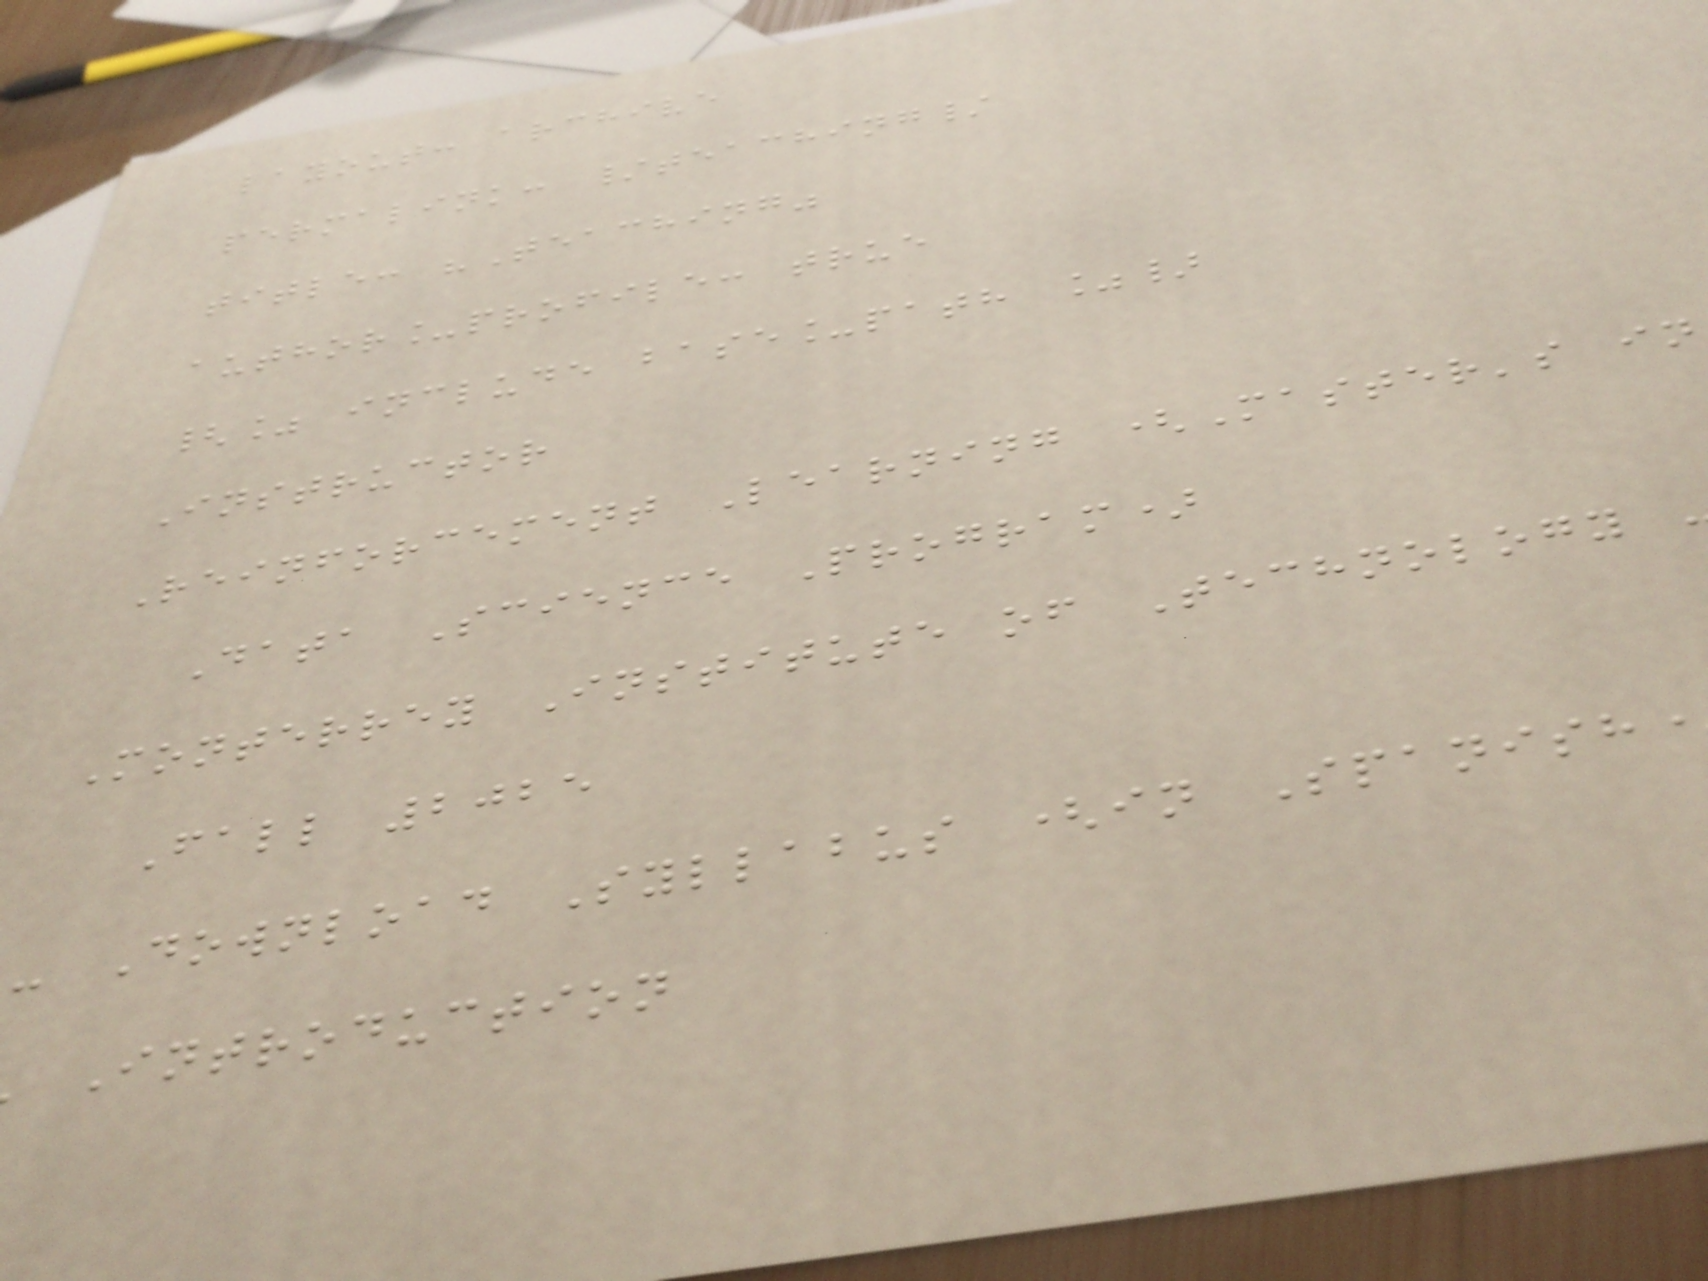layout: archive
permalink: /teaching/
title: "Teaching"
author_profile: true
{% include base_path %}
Instructor
Reinforcement Learning (Master's in
Data Science Program)
Monterrey Institute of Technology
Fall 2025
- Download Syllabus (in Spanish
Introduction
